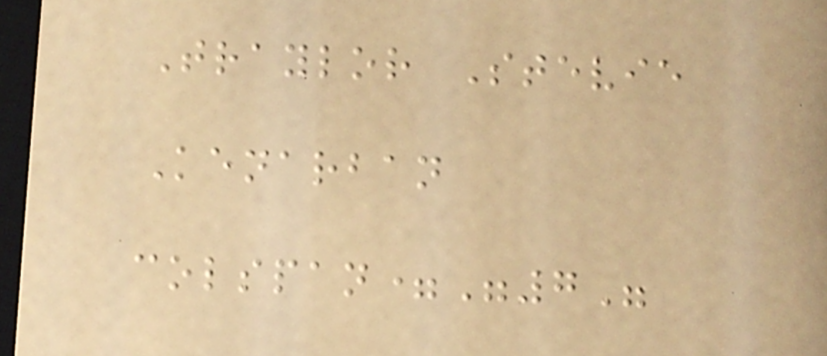Traylor Stevie
Kenarban
colspan="7"
